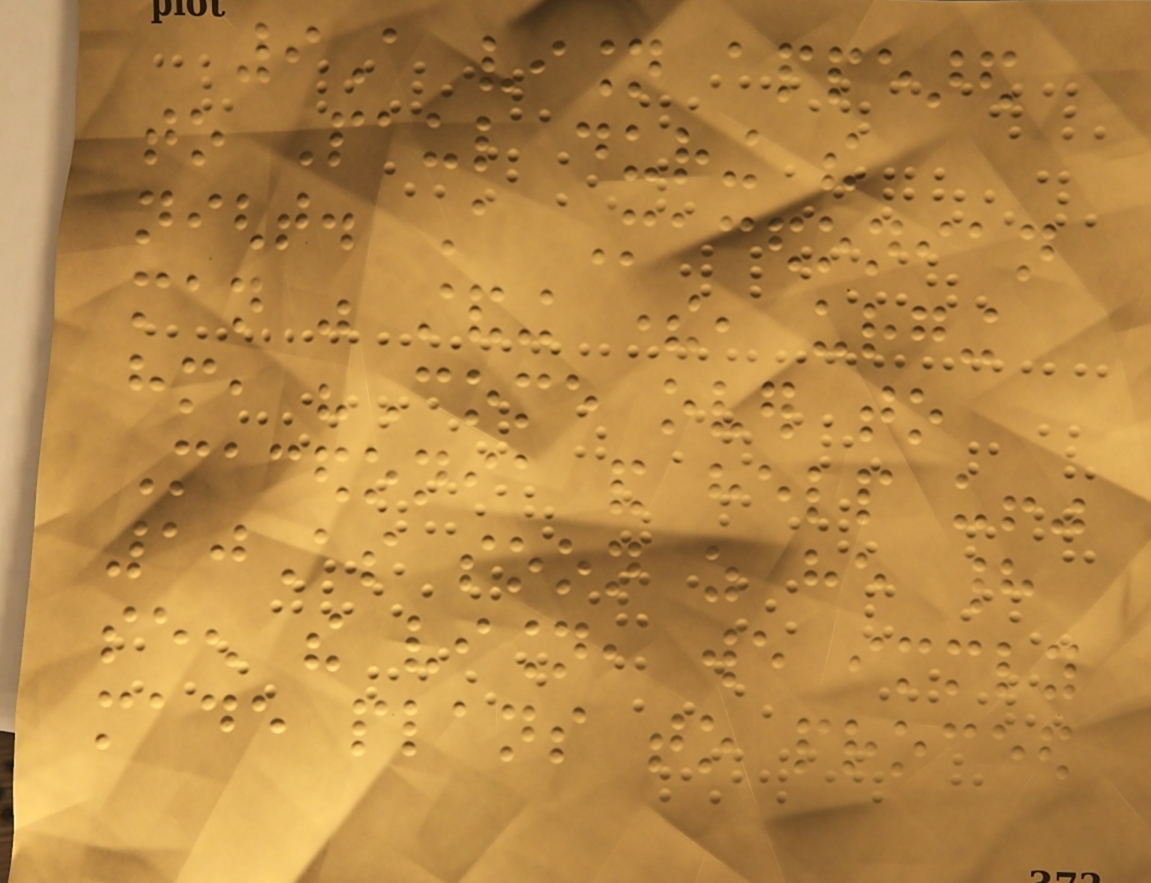9A vision appeared
to Paul during the
night. A Macedonian
man was standing there, urging
him, "Come over to
Macedonia and help us!"
10As soon as he had
seen the vision, we immediately
made plans to proceed
